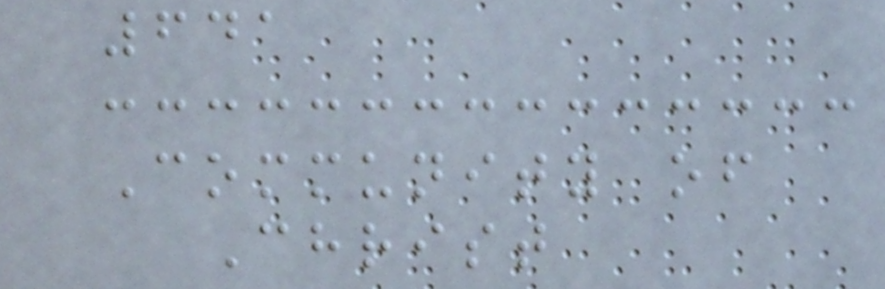641
Community of
Christ
